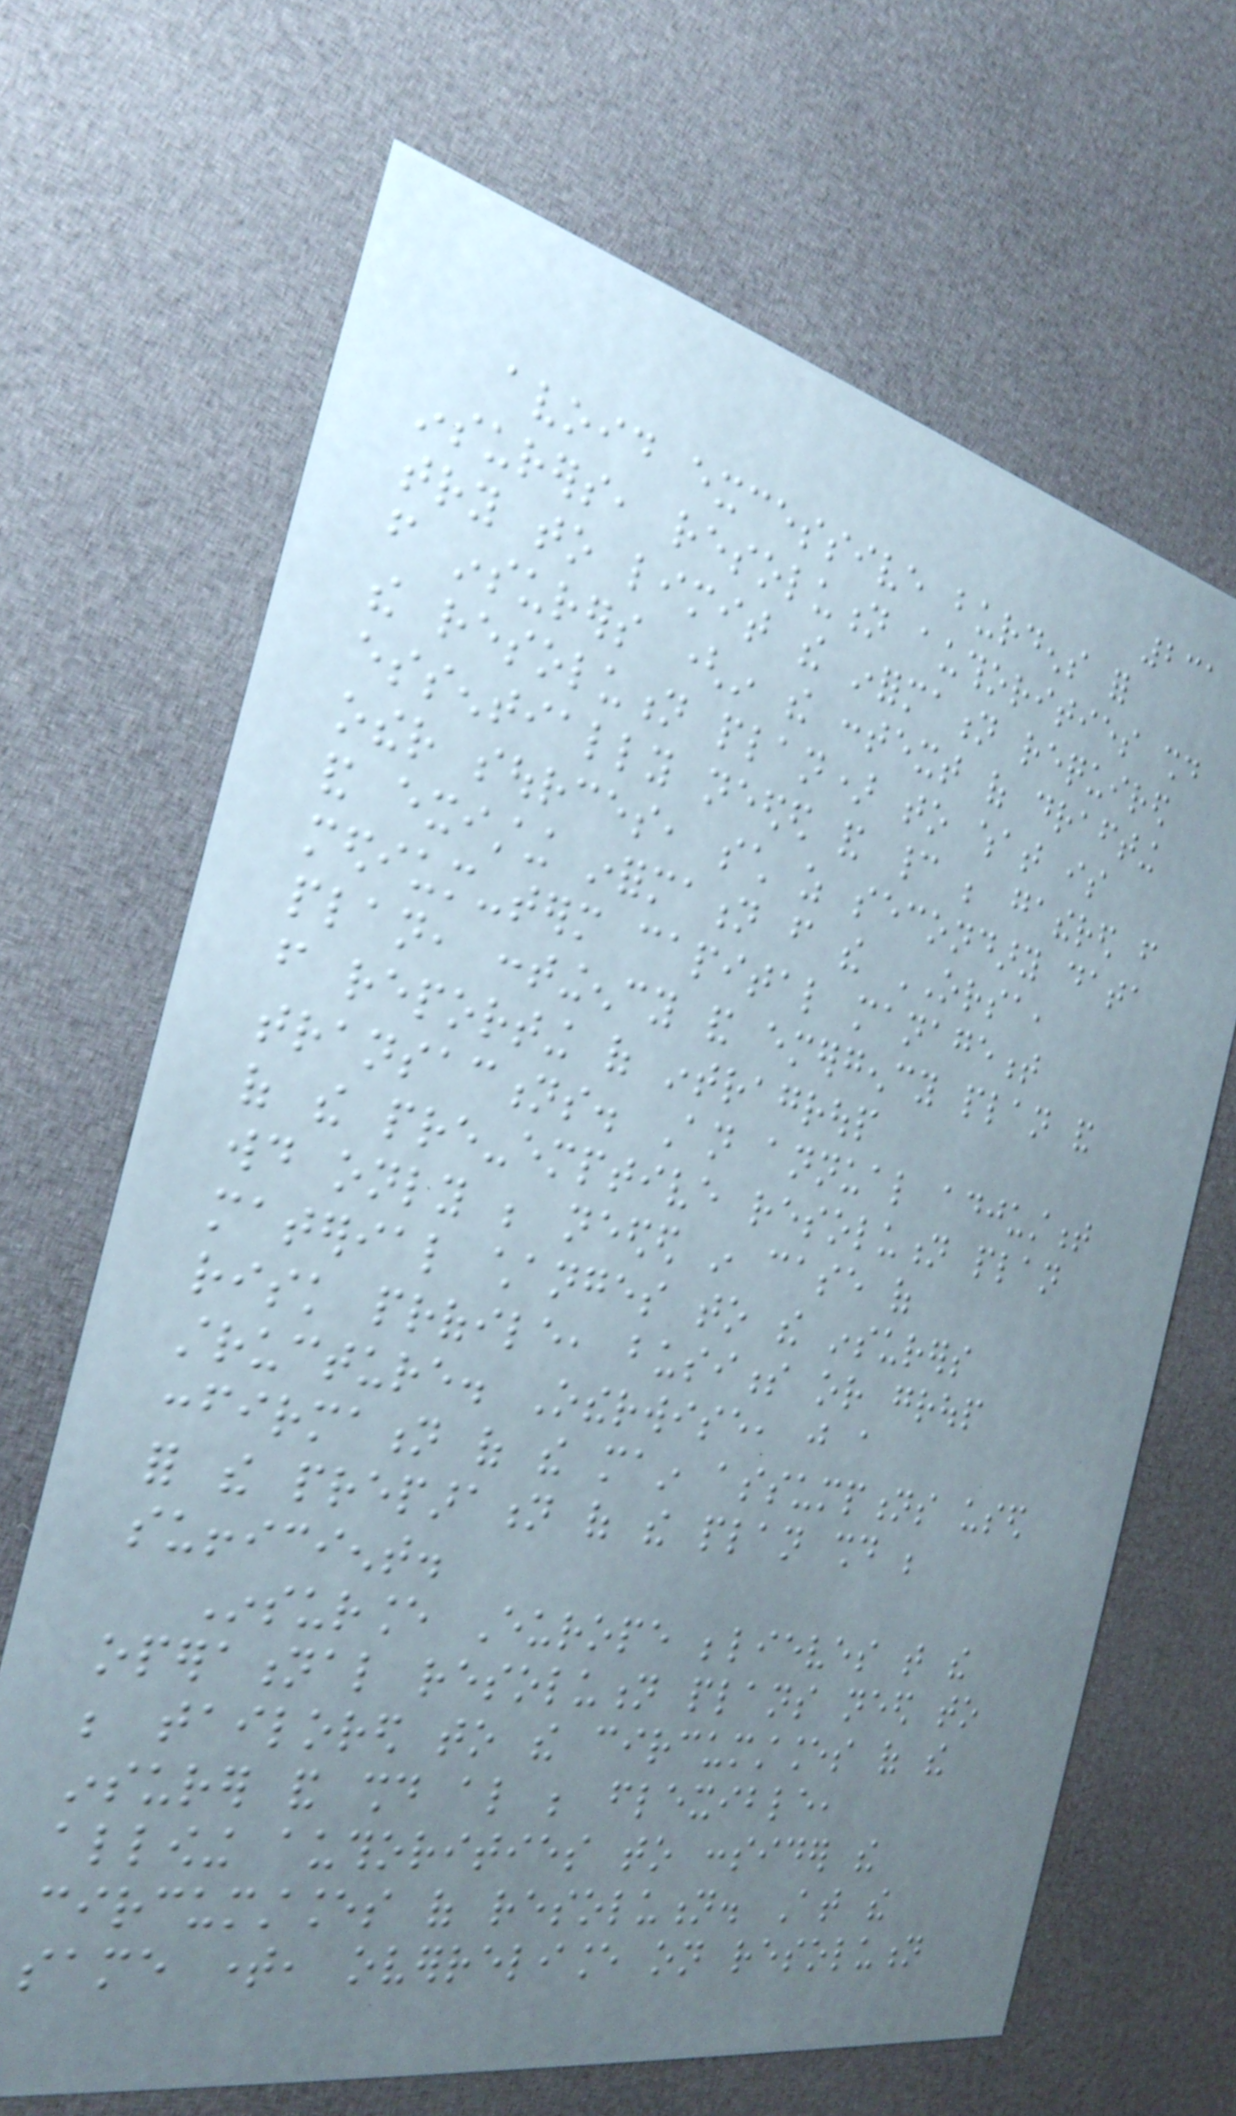231
avoid excessive burdens for
insurers, resolution authorities should
try to limit the information required
from insurers (in the context of drafting
the resolution plan) to what is
essentially needed and cannot be gathered from
other sources, such as secondary data
and existing information from the ORSA,
medium-term capital management
plan, contingency and emergency plan and
from reporting of intragroup
transactions. An annual adjustment
of the pre-emptive resolution plan
would only be needed in case of
material changes to the insurers
risk profile, business or group
structure. Otherwise, just a
confirmation of the main assumptions used
for the preparation of the plan should be
sufficient.
Insurance Europe believes that the
operational resolution plans need to
be tailored to the circumstances of the
insurer and should also be flexible,
allowing authorities to consider the
circumstances of resolution. At the
same time, overreliance on resolution
